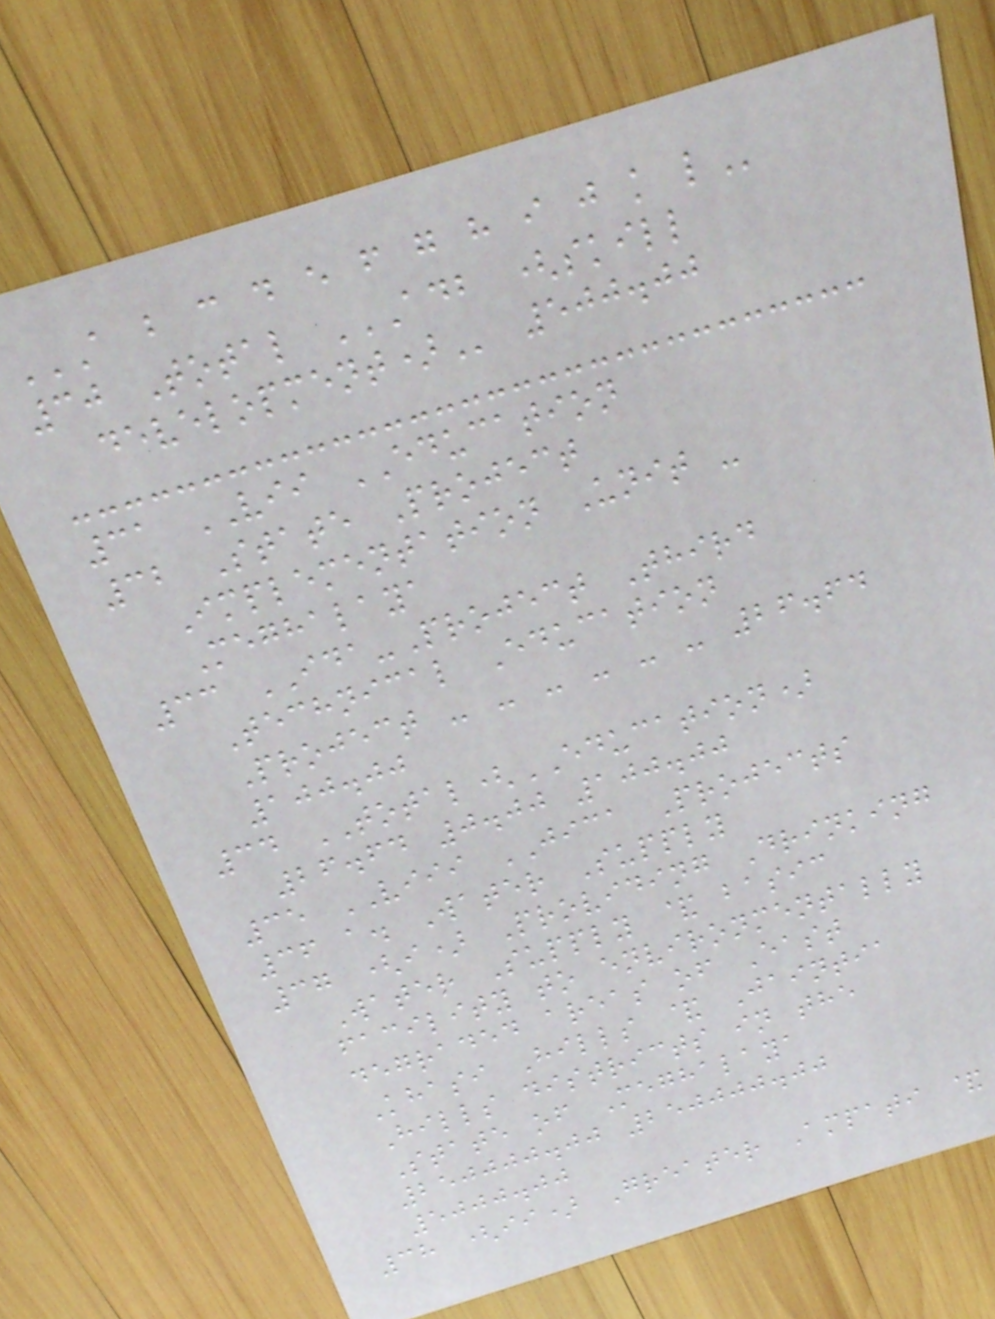A B C D E F G H I J K L
30 Total ADB (SKILL
DEVELOPMENT) 500.00
31 VII EDUCATION
32 State Project
Implementation Unit -
Meghalaya
33 IDA-Project Third
Technical Education
Project - - - - - - 26.64
100.00
34 TOTAL(EDUCATION)
26.64 0.00 100.00
35 VIII JICA Projects
36 a. Water Supply
37 (i) Providing Drinking
Water Supply & basic
facility to environmentally
degraded areas of East
Khasi Hills & Jaintia
Hills districts in the
State of Meghalaya
250000.00 250000.00
5000.00
38 (ii) Greater Ampati &
